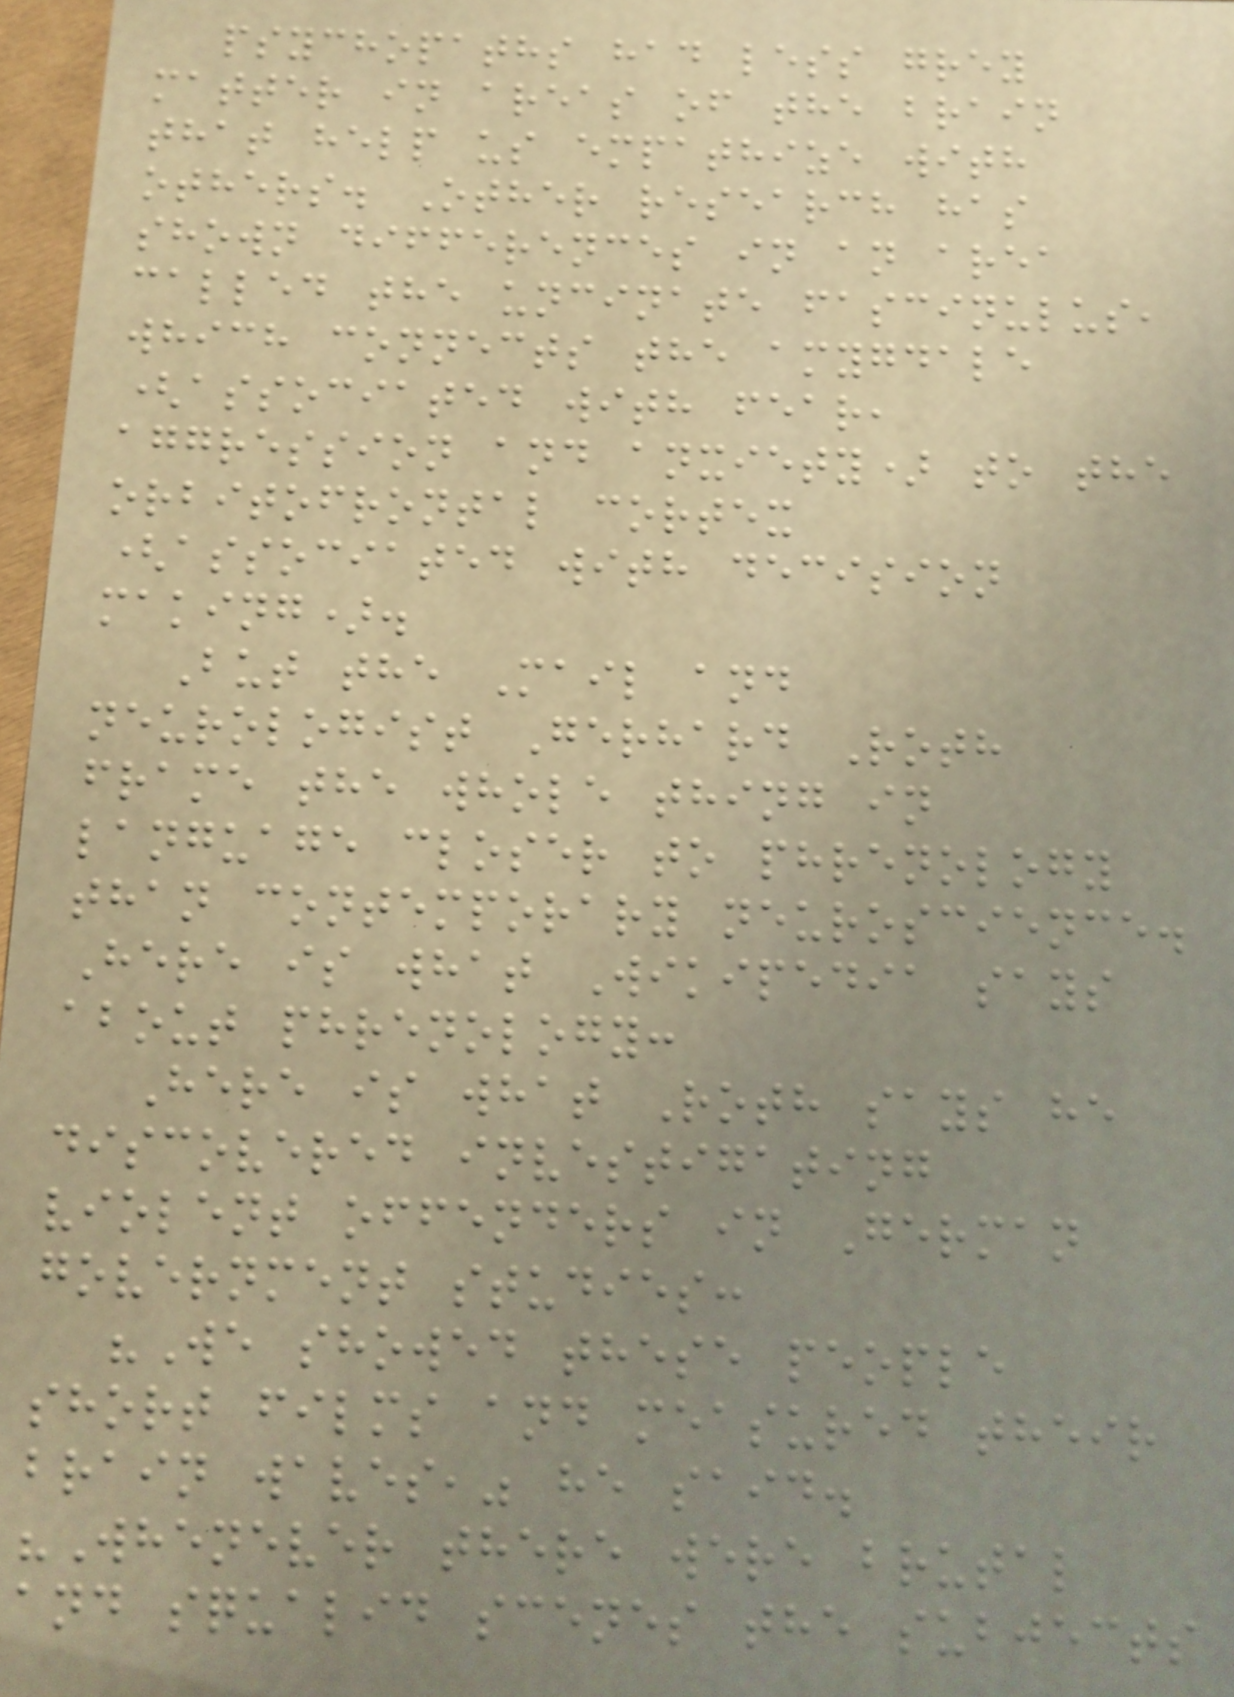psychopaths had less grey
matter in areas of the brain
that help us empathize with
others. Other research has
shown differences in an area
called the uncinate fascinulus,
which connects the amygdale
(associated with fear,
aggression and anxiety) to the
orbitofrontal cortex
(associated with decision
making).
But the Mail and
neurologist Gerhard Roth
frame the whole thing in
language closer to phrenology
than contemporary neuroscience.
Here is what Wikipedia says
about phrenology:
Here is what Roth says he
discovered investigating
violent offenders in German
government studies:
"We showed these people
short films and measured their
brain waves," he said.
"Whenever there were brutal
and squalid scenes the subjects
